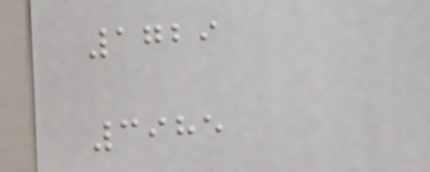1729
3985
